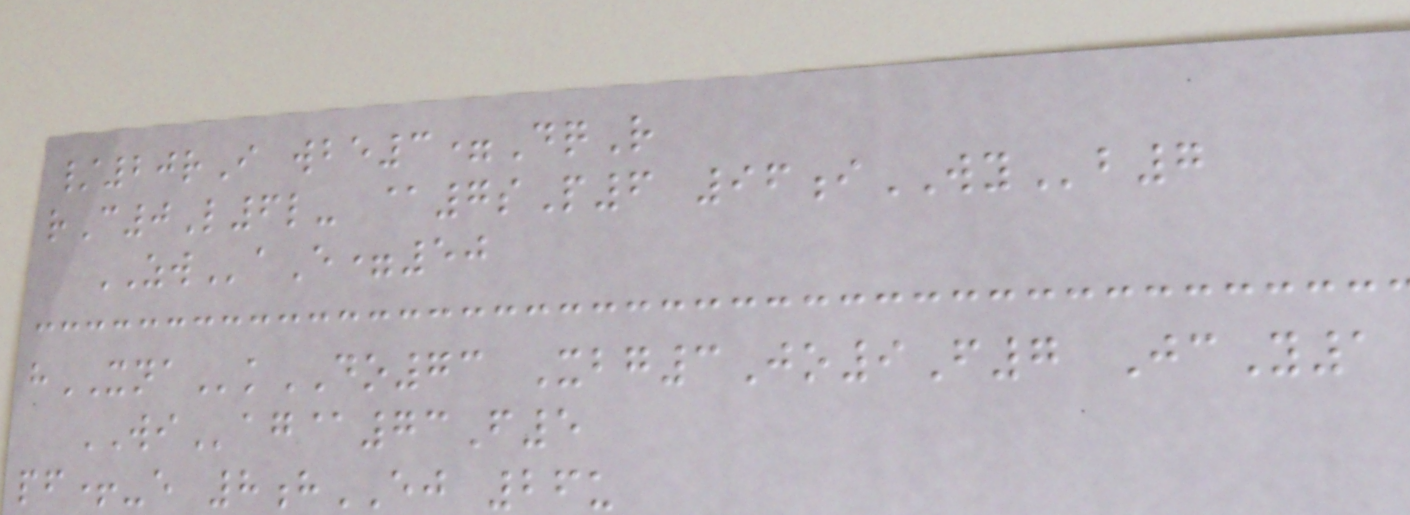/20rI wbe3=DqR
rC0L6l- @7sP6 96iWYb7
ZWaE=50
hXNAkDO73 Xbg3Jo9F7 JcY1
WIag@73F5
pf+-e 8hEJ 26u
